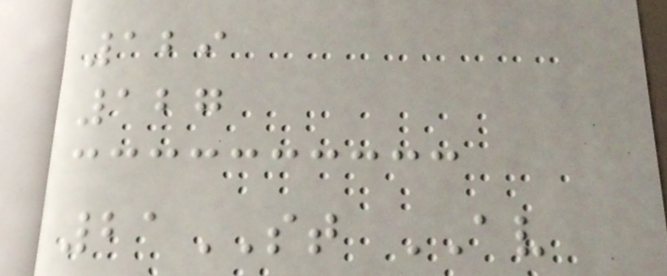129
127
21ST AV
